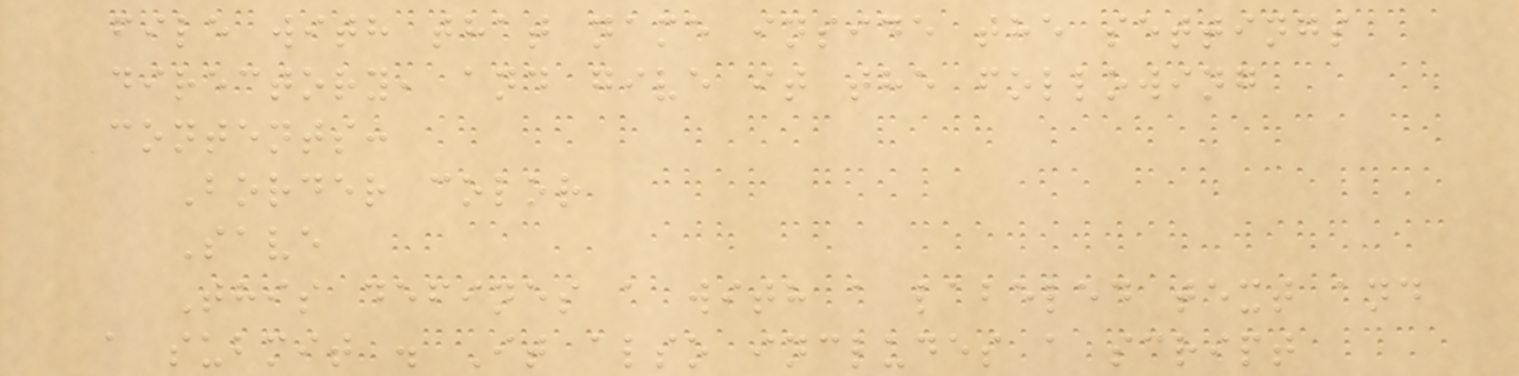file with that name inside the settings
directory, and give it the following
contents:
Border color
Save
This defines a with a labeled text and
a submit . It also includes a script
